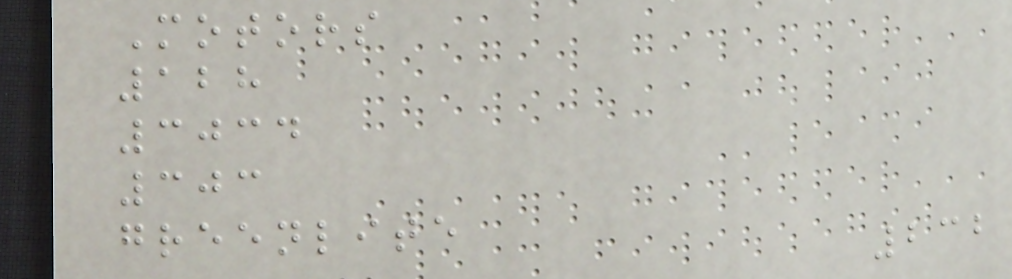Motors
128
3034
303
greenlite
232
